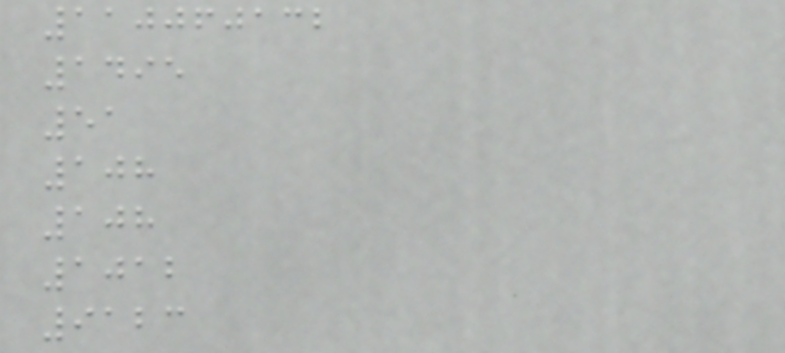110060132
1495
51
108
108
1012
9123
